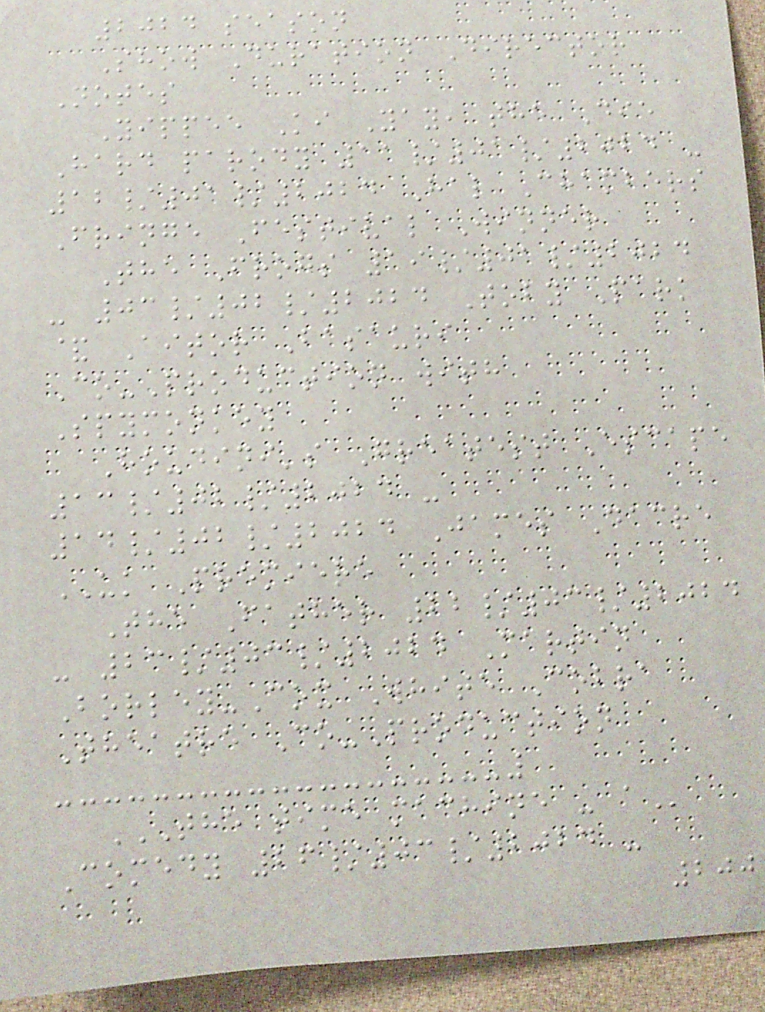2024 season
Show Duration Director
Notes
Yippee Ki Yay, the Die
Hard parody 11/01/2024 -
12/01/2024 Hal Chambers
Fringe Festival Winner
The Frogs 19/01/2024
- 03/02/2024 Toby Park
& Aitor Basauri
Co-Production with
Spymonkey
Houdini's Greatest Escape
13/02/2024 -
14/02/2024 James Dacre
UK Premiere
The Father 22/03/2024
- 23/03/2024 Martin
Borley-Cox White Cobra
Theatre Co-Production
THE TIME MACHINE - A
Comedy 26/03/2024 -
200
